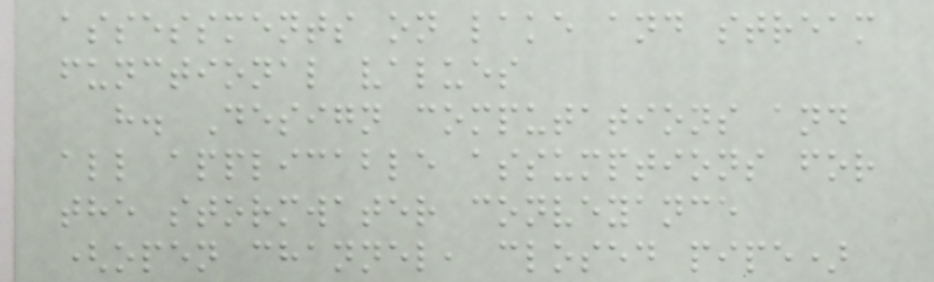assessments on lake and stream
functional values
h. Design computations and
all applicable assumptions for
the stormwater conveyance
(open channel, closed pipe)
